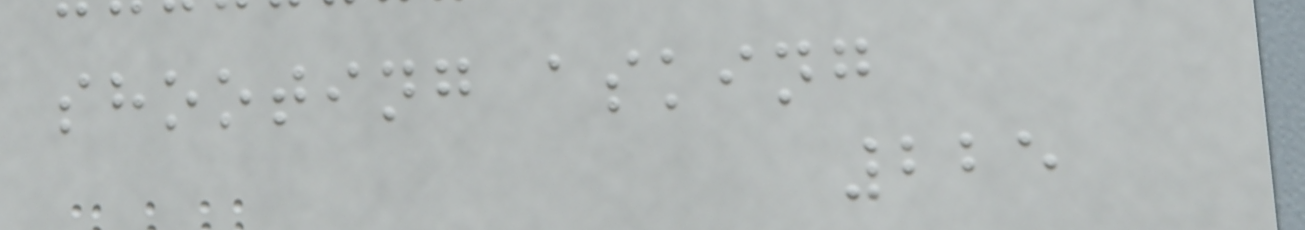shooting asking
225
